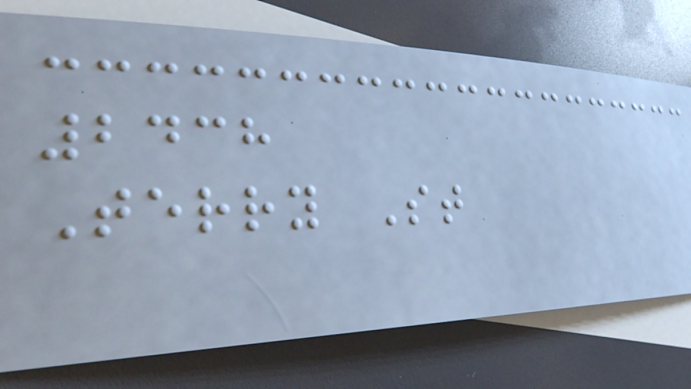2438
Terry St
